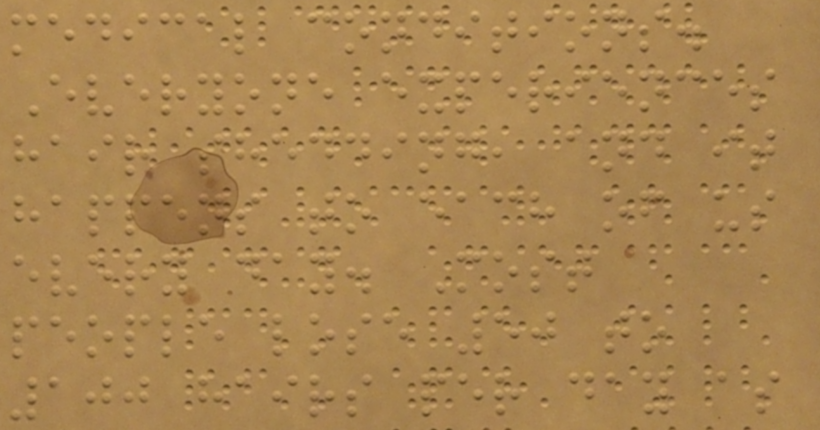medical conditions.
Everyone experiences
hair shedding, and it
happens to each of us
every day. Most
people lose 50 to
100 hairs per day as
